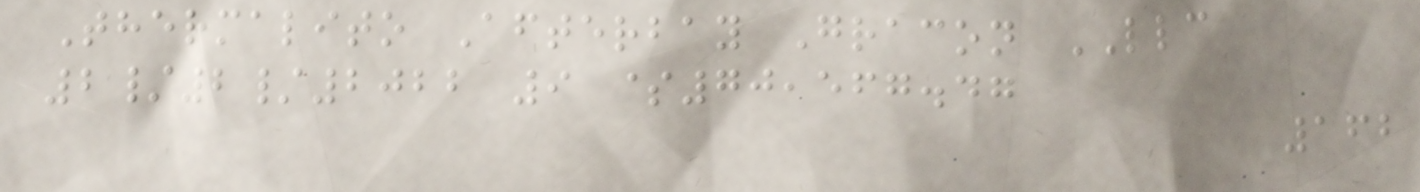Thermalito Afterbay Gracon LLC
2/2/2022 9 $70,567.47
162
